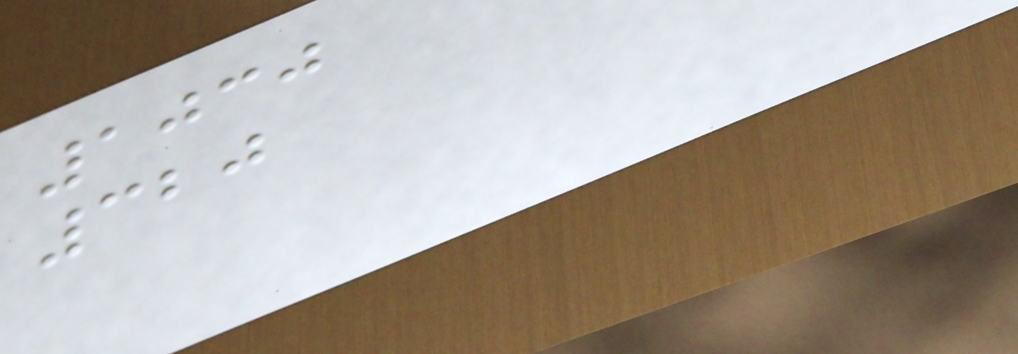1030
320
